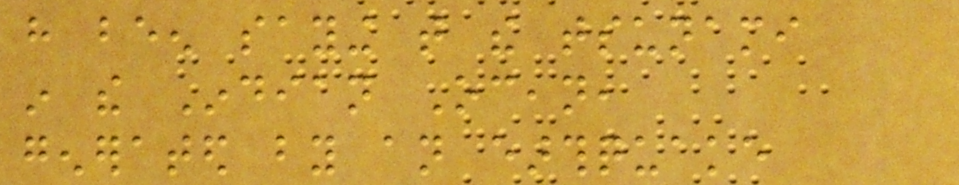have been saying that the tsunami
in the Indian Ocean,
generated by an earthquake
